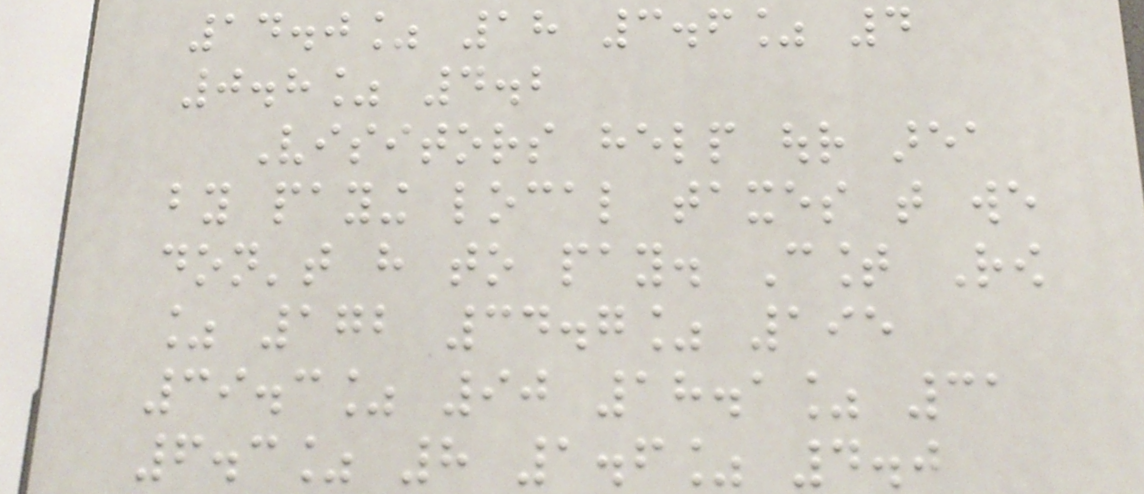14.0% 18 3.6% 4
0.8% 4.2
Visitors help our area
by paying local taxes that we
don't have to pay. Count Row
% 172 34.7% 195
39.3% 90 18.1% 31
6.3% 8 1.6% 4.0
